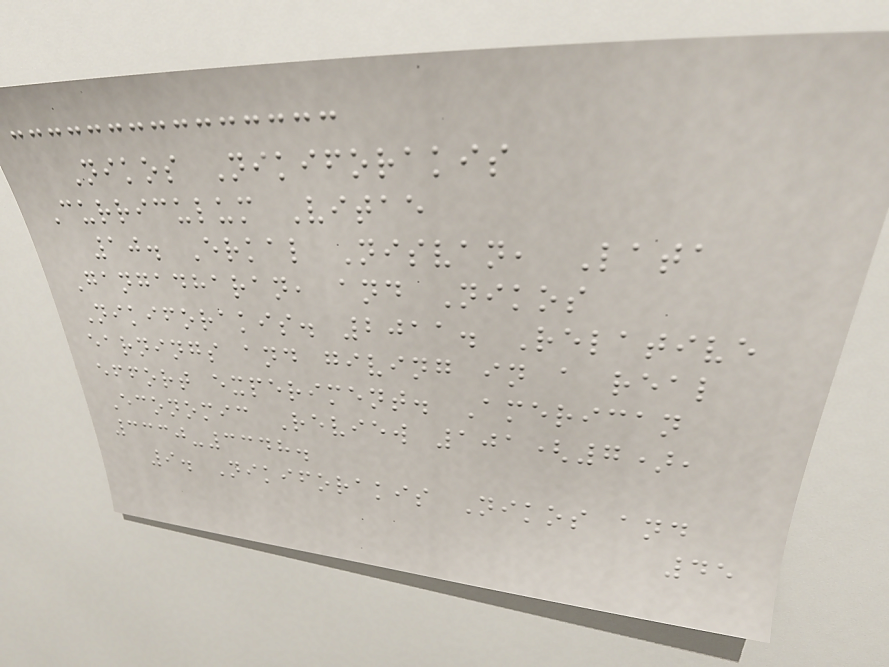Nikos Nikiforakis
Curriculum Vitae
10. Erkal Nisvan, Lata
Gangadharan, and Nikos
Nikiforakis. 2011. Relative
earnings and giving in a real
effort experiment. American
Economic Review 101(7),
3330-3348.
9. Nikiforakis Nikos and
45
